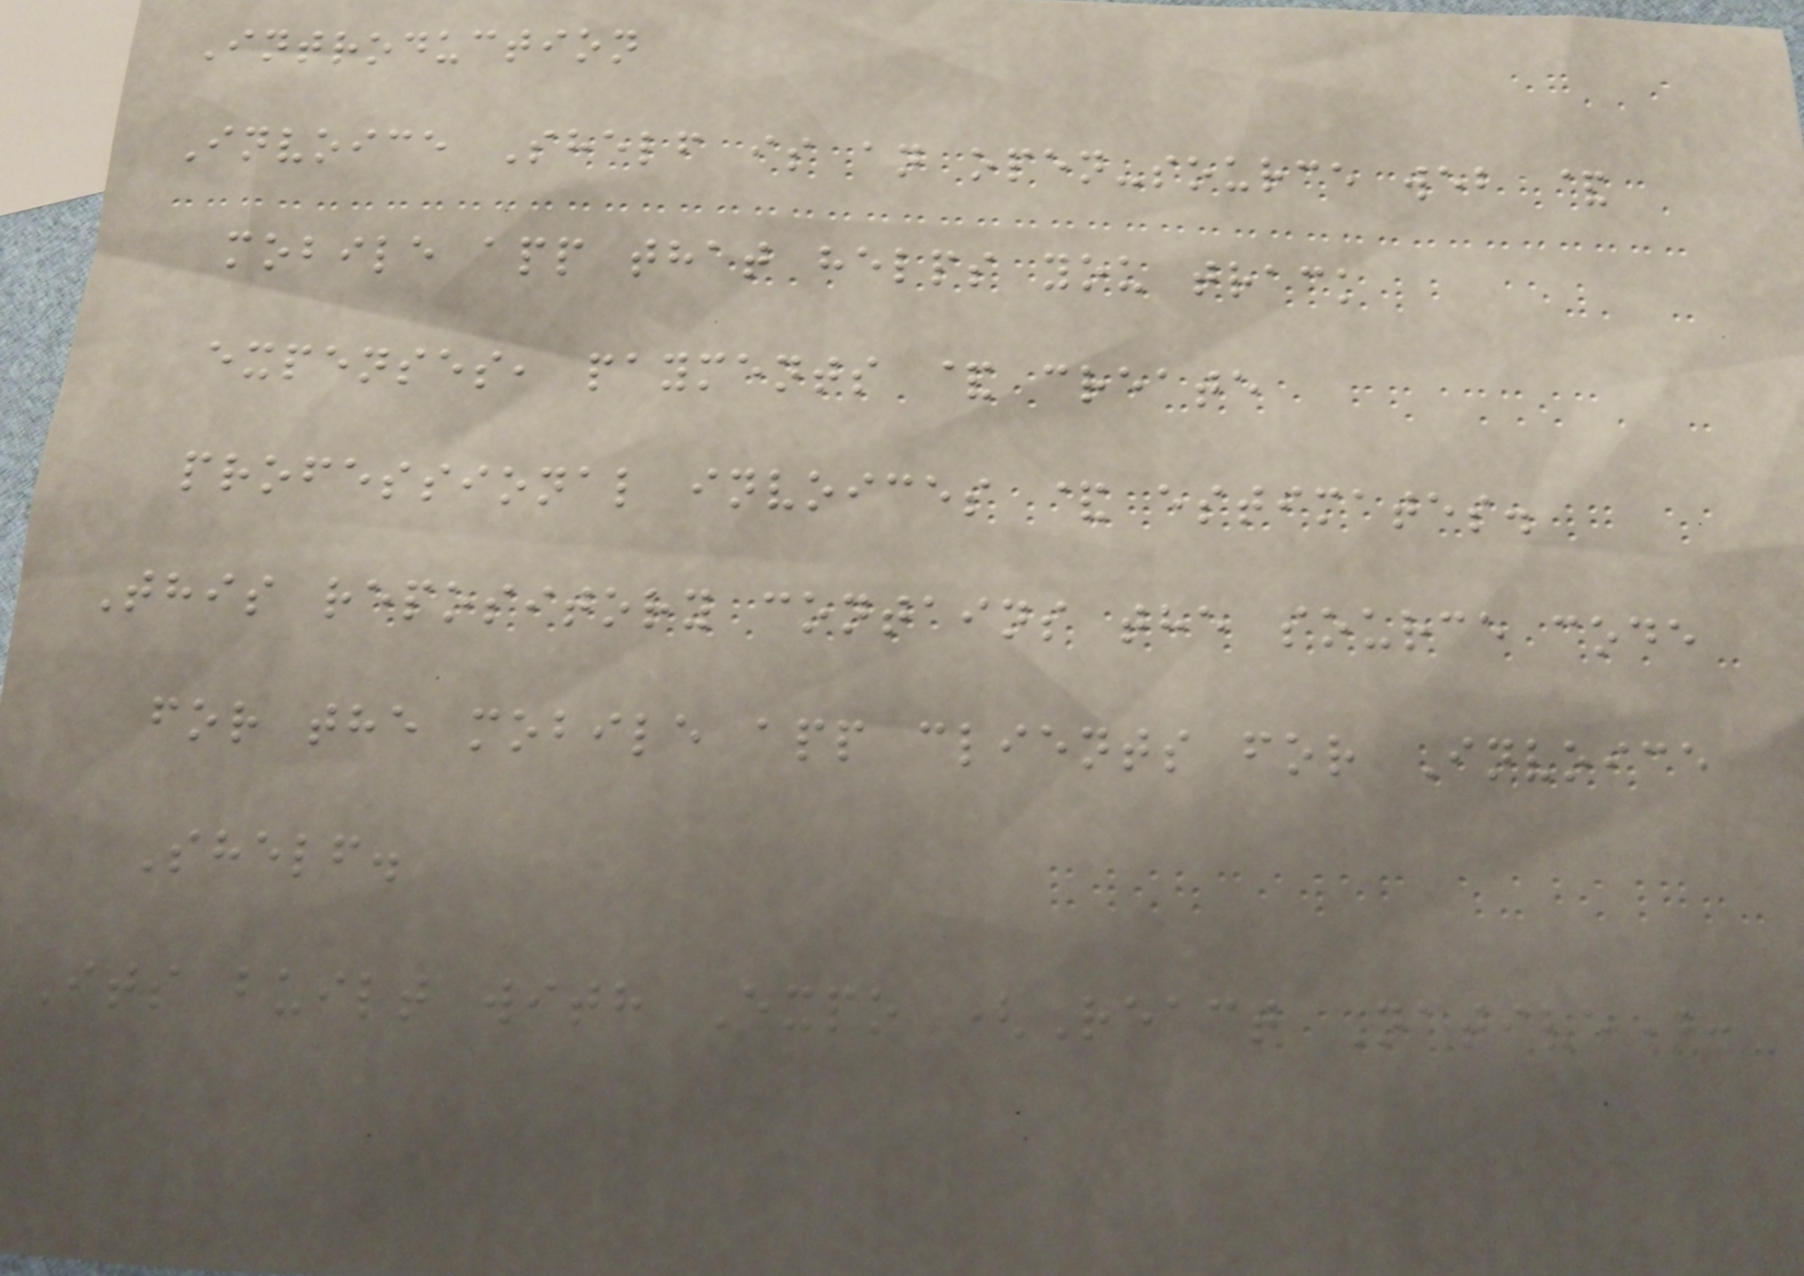Introduction
Invoice Shelf is an open-source web &
mobile app that helps you track
expenses, payments & create
professional invoices & estimates.
This repository contains the source code
for the mobile app clients for Invoice
Shelf.
Its built with Expo (React Native).
